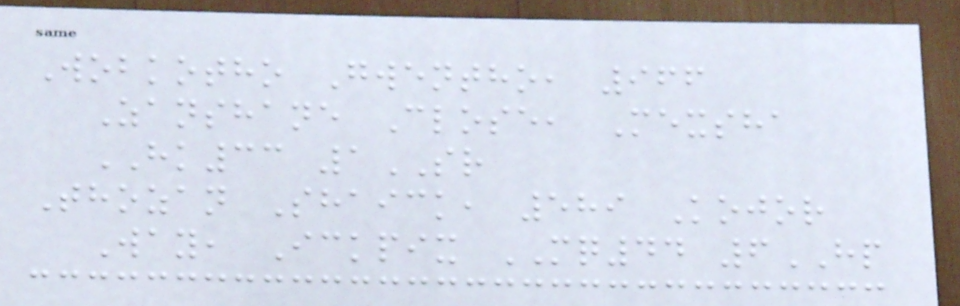Wobkotho Gwentho, 966
Zanshane Close, Mexsha
HK33 1SR
Thozan Shaick, 589 Kojor
Way, Ickpix MQ44 6HP
